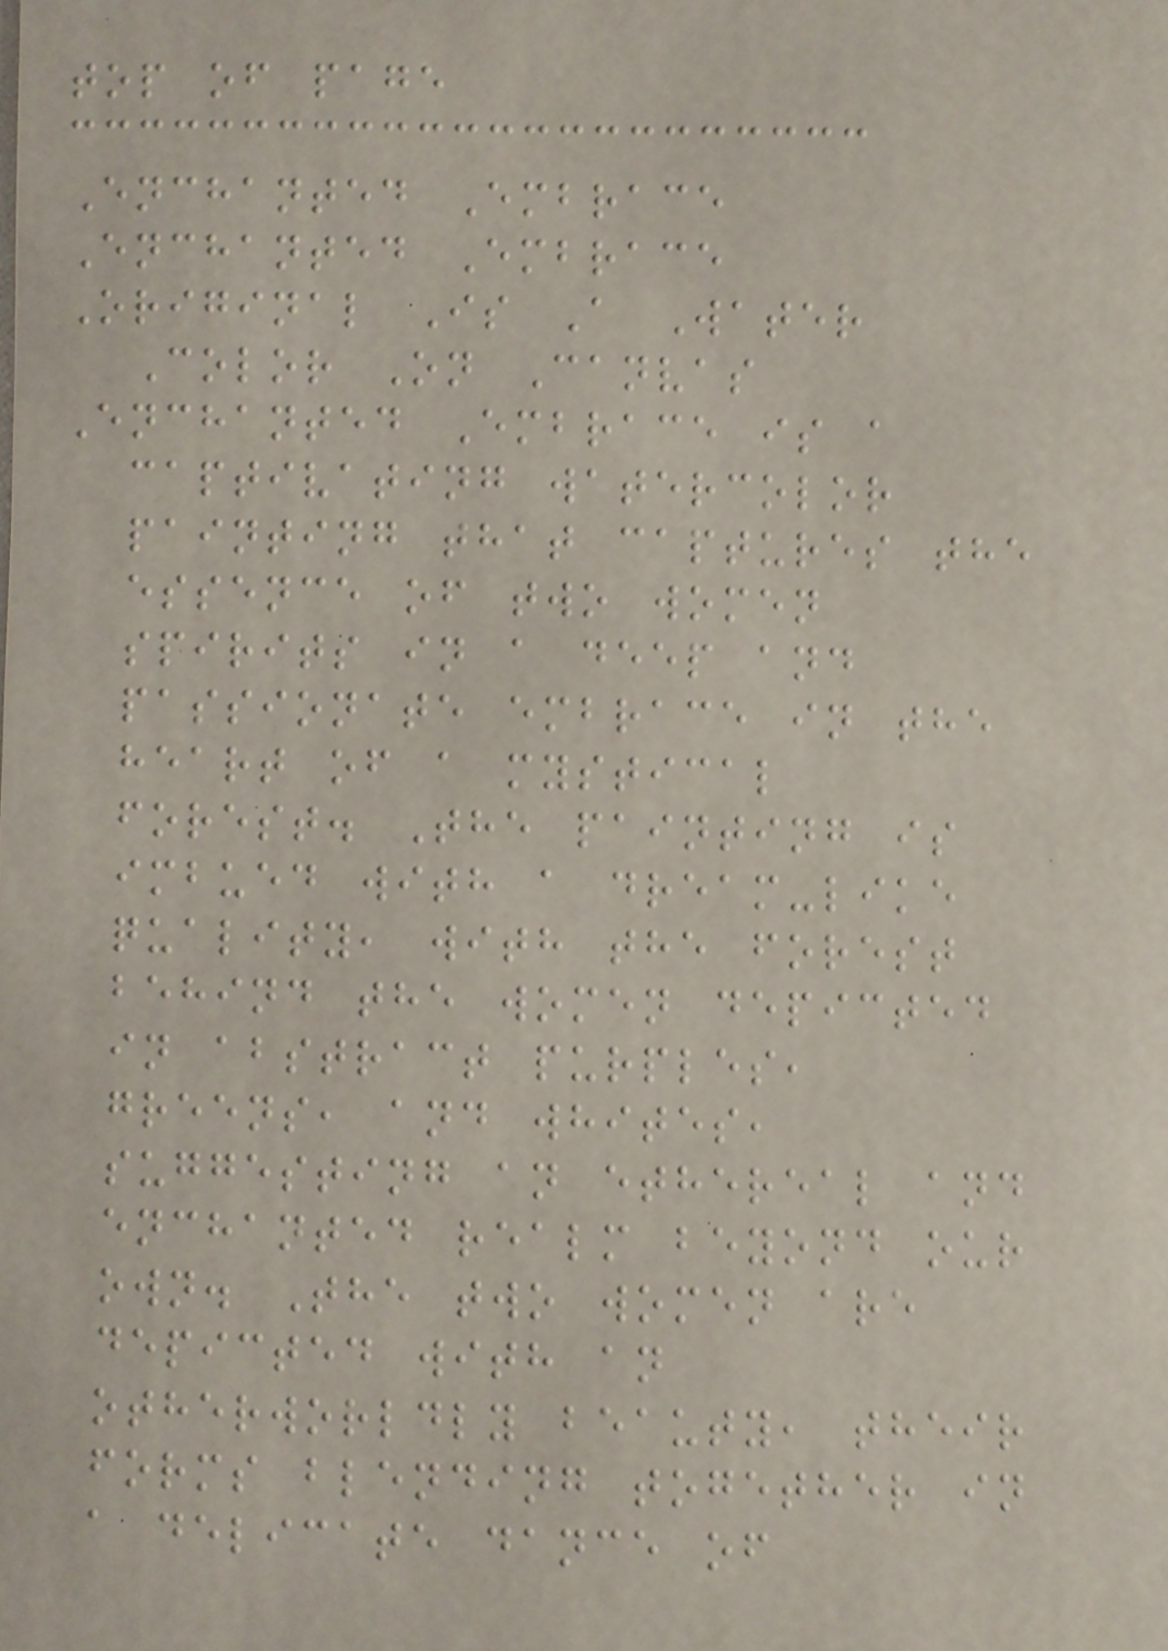top of page
Enchanted Embrace
Enchanted Embrace
Original Is A Water
Color On Canvas
Enchanted Embrace is a
captivating watercolor
painting that captures the
essence of two women
spirits in a deep and
passionate embrace in the
heart of a mystical
forest. The painting is
imbued with a dream-like
quality, with the forest
behind the women depicted
in abstract purples,
greens, and whites,
suggesting an ethereal and
enchanted realm beyond our
own. The two women are
depicted with an
otherworldly beauty, their
forms blending together in
a delicate dance of
